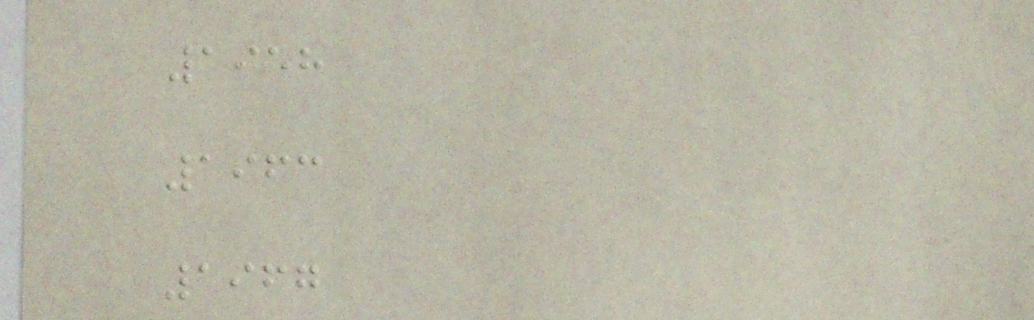1958
1963
1967
